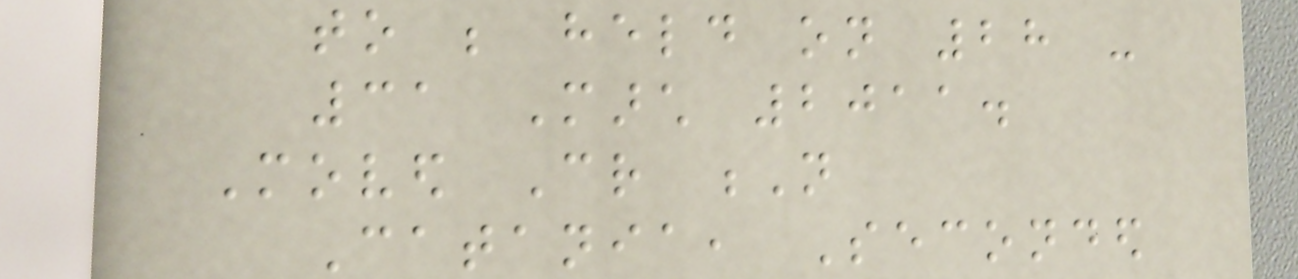to be held on 28 -
31 March 2011.
Moved Cr N
Catania, Seconded
